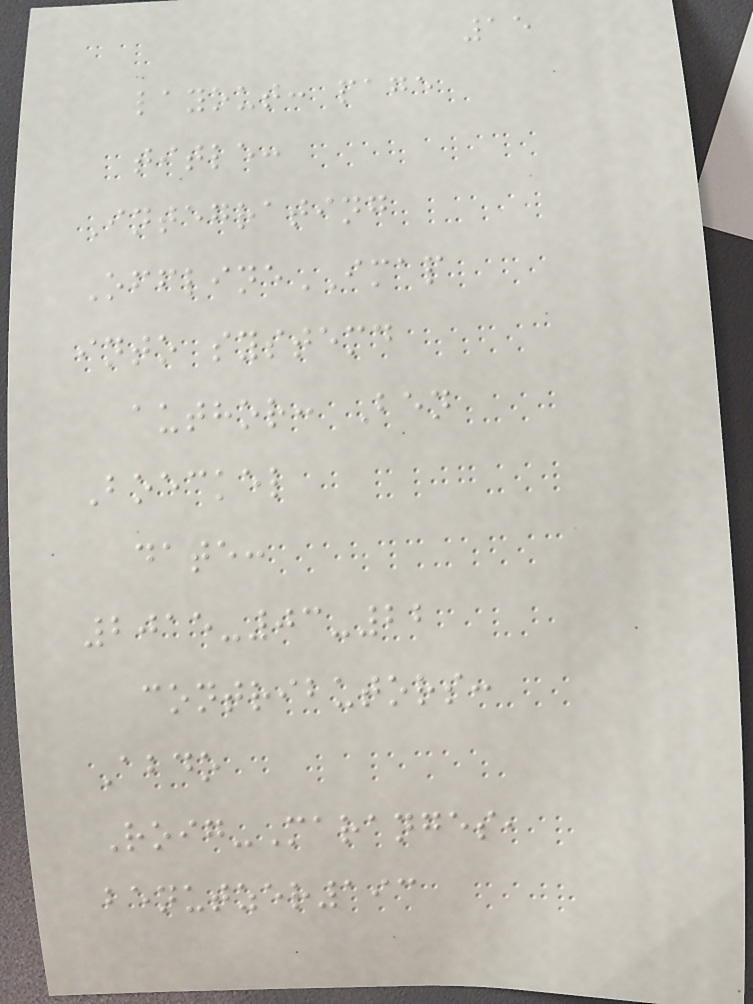15
layout: page
title:
Integrating
OfflineIMAP
into systemd
author: Ben
Boeckel
date:
2015-03-22
contributors:
Abdo
Roig-Maranges,
benutzer193
